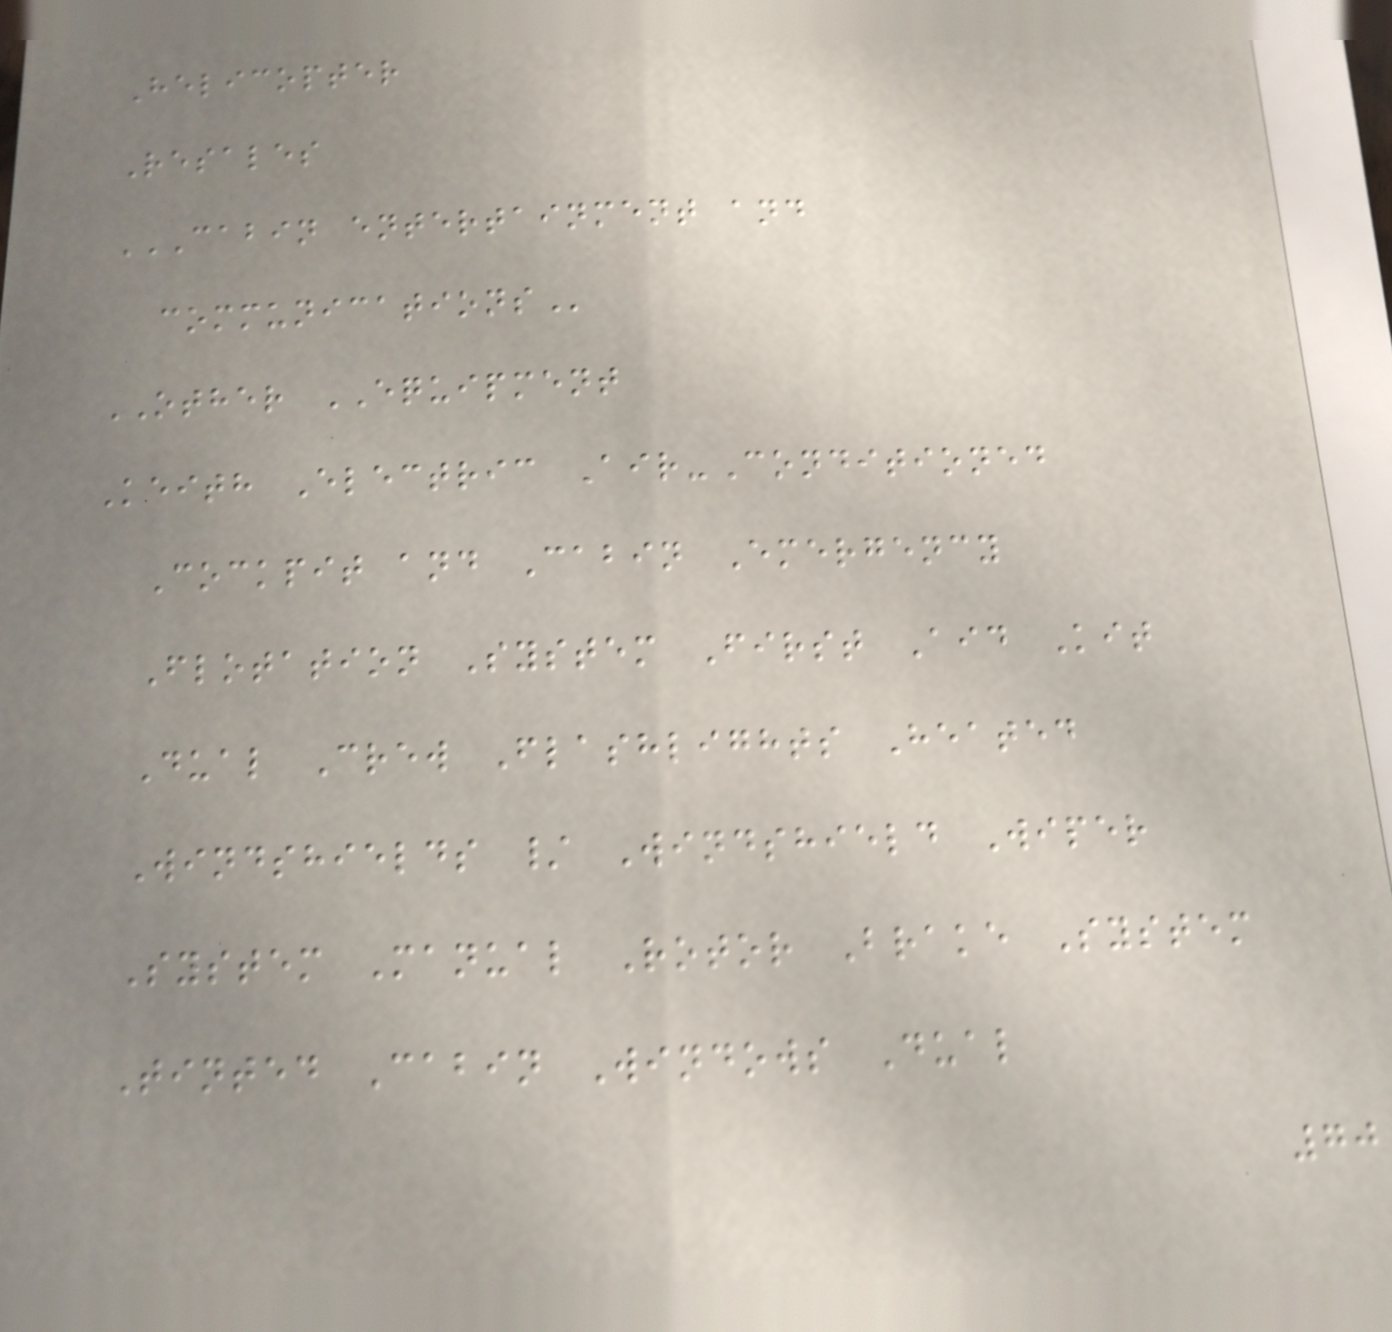Helicopter
Resales
CABIN ENTERTAINMENT AND
COMMUNICATIONS
OTHER EQUIPMENT
Keith Electric Air-Conditioned
Cockpit and Cabin Emergency
Flotation System First Aid Kit
Dual Crew Flashlights Heated
Windshields / Windshield Wiper
System Manual Rotor Brake System
Tinted Cabin Windows Dual
70
